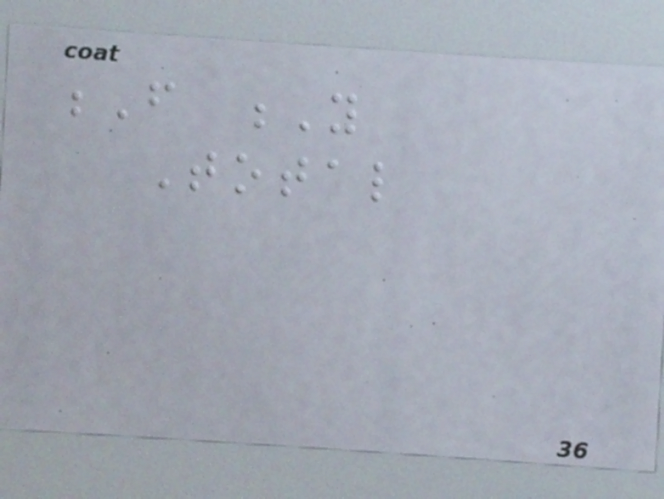F Y
Total
